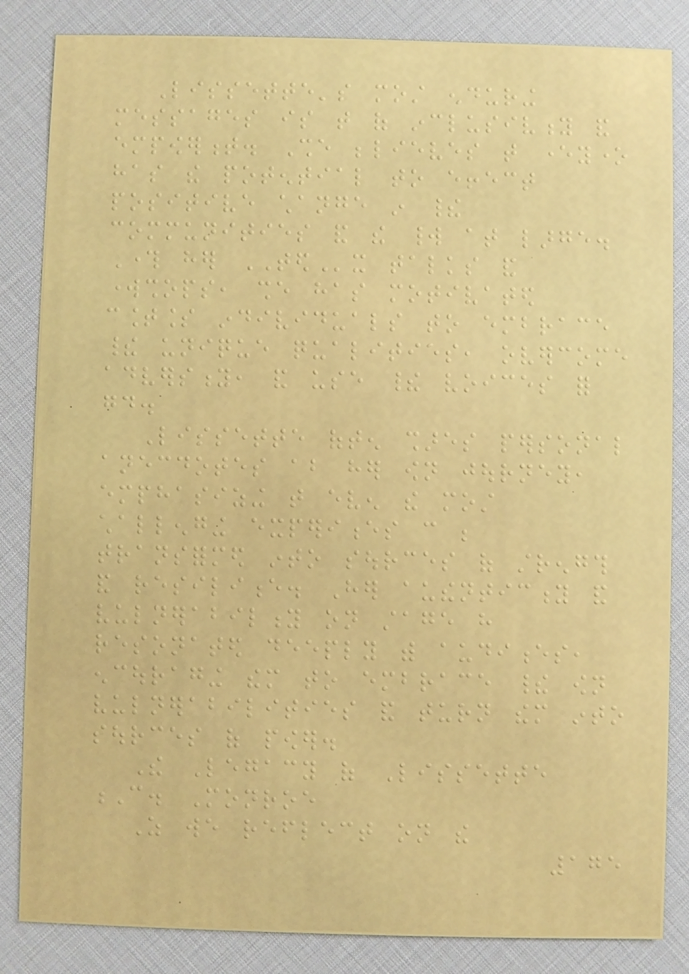Lissette's most enduring
messages is that of inclusivity and
empowerment. She believes that everyone
has the potential to effect
positive change in their
communities and the world at large.
Through her TEDx talks and
workshops, she has motivated
countless individuals to embrace
their unique qualities, overcome
adversity, and use their voices for
good.
Lissette often shares personal
anecdotes about her own journey,
emphasizing that even the most
challenging experiences can be
transformed into sources of strength
and resilience. Her authenticity and
vulnerability on stage have
resonated deeply with audiences,
encouraging them to embrace their own
vulnerabilities and turn them into
sources of power.
The Legacy of Lissette
C. Monroe
As we reflect on the
175
